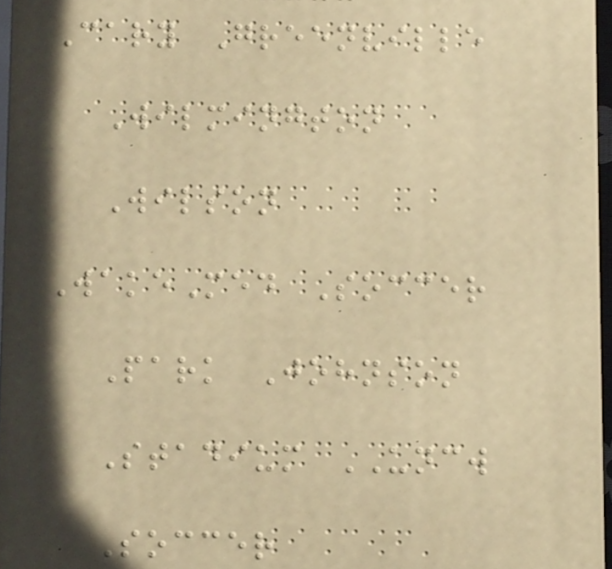Cary Greenville
Wilmington
Wilson
WakeMed Soccer
Park Johnson
Stadium UNCW
Soccer
